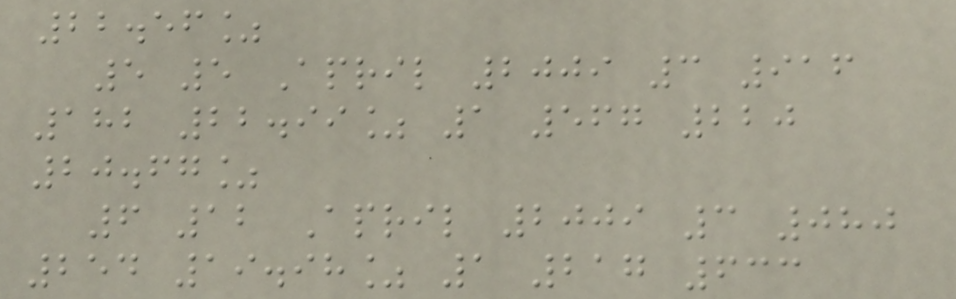22.56%
5 5 April 2009 3 916
182 22.99% 1 567 220
20.67%
6 12 April 2009 3 080
254 19.98% 1 217 633
